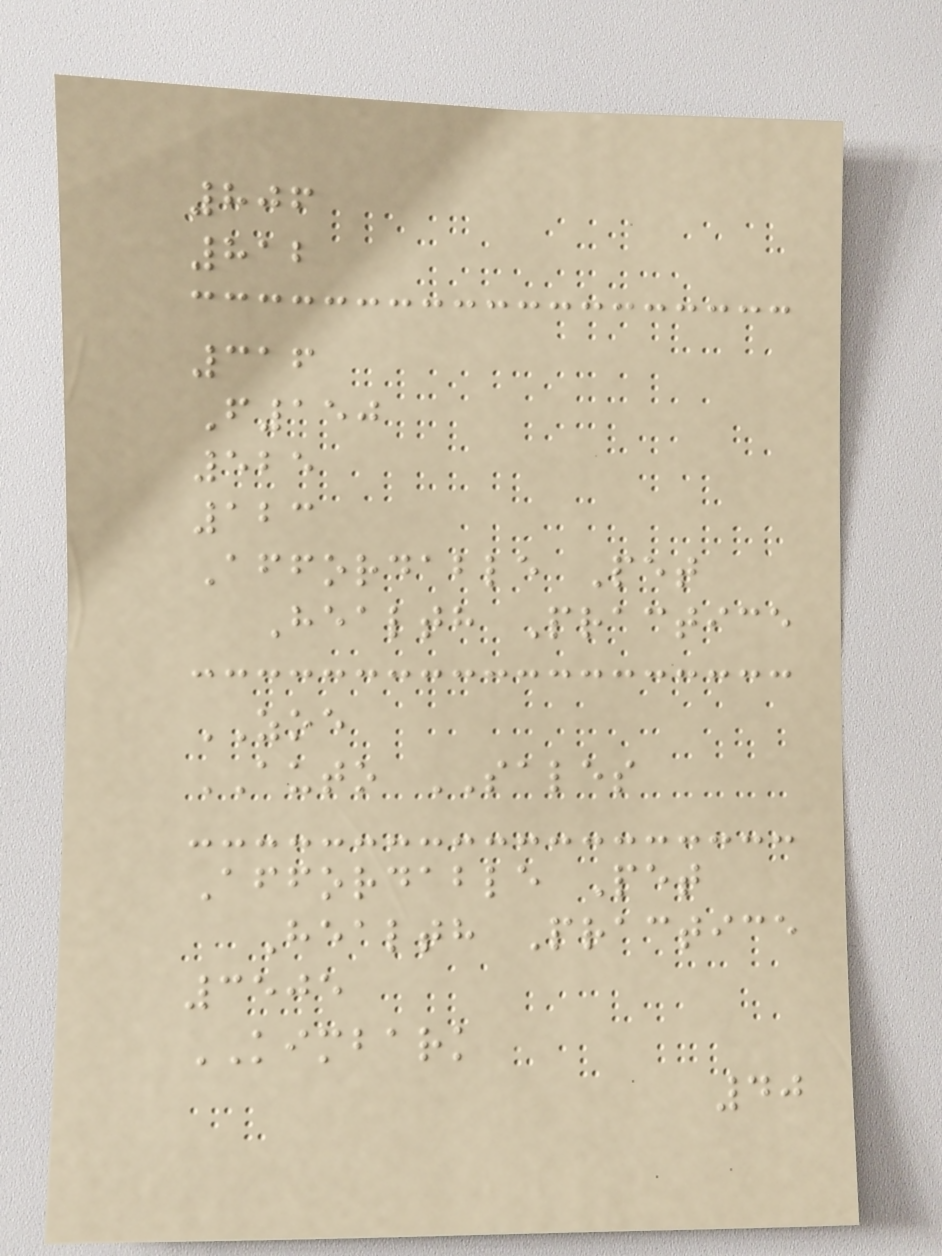806
812
316
F150
525
123
Affordable Pet
Health Practice
ZOE
AUTO SALES
Affordable Pet
Health Practice
3505
KIMBARK
40
